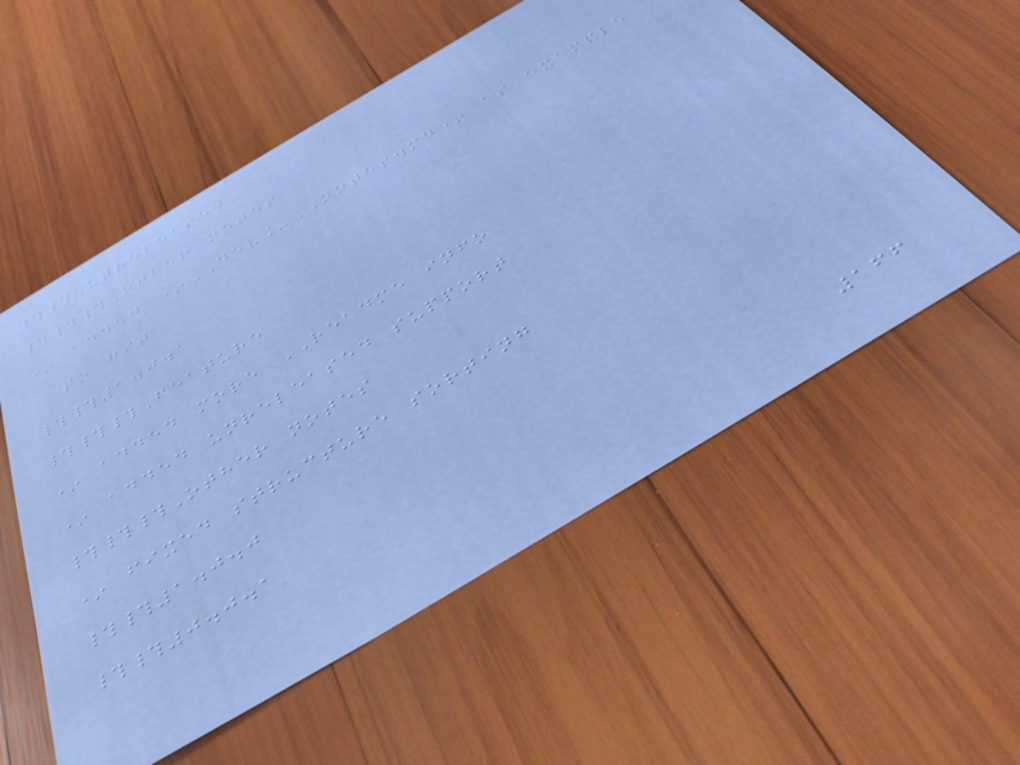##Unreleased
###Other notes
* added *DEV_NOTES.md* as example
to git
##1.0.1
###Feature
* added more README info
* added unreleased support
###Other notes
* fixed structure sorting
##1.0.0
##0.0.1
166
